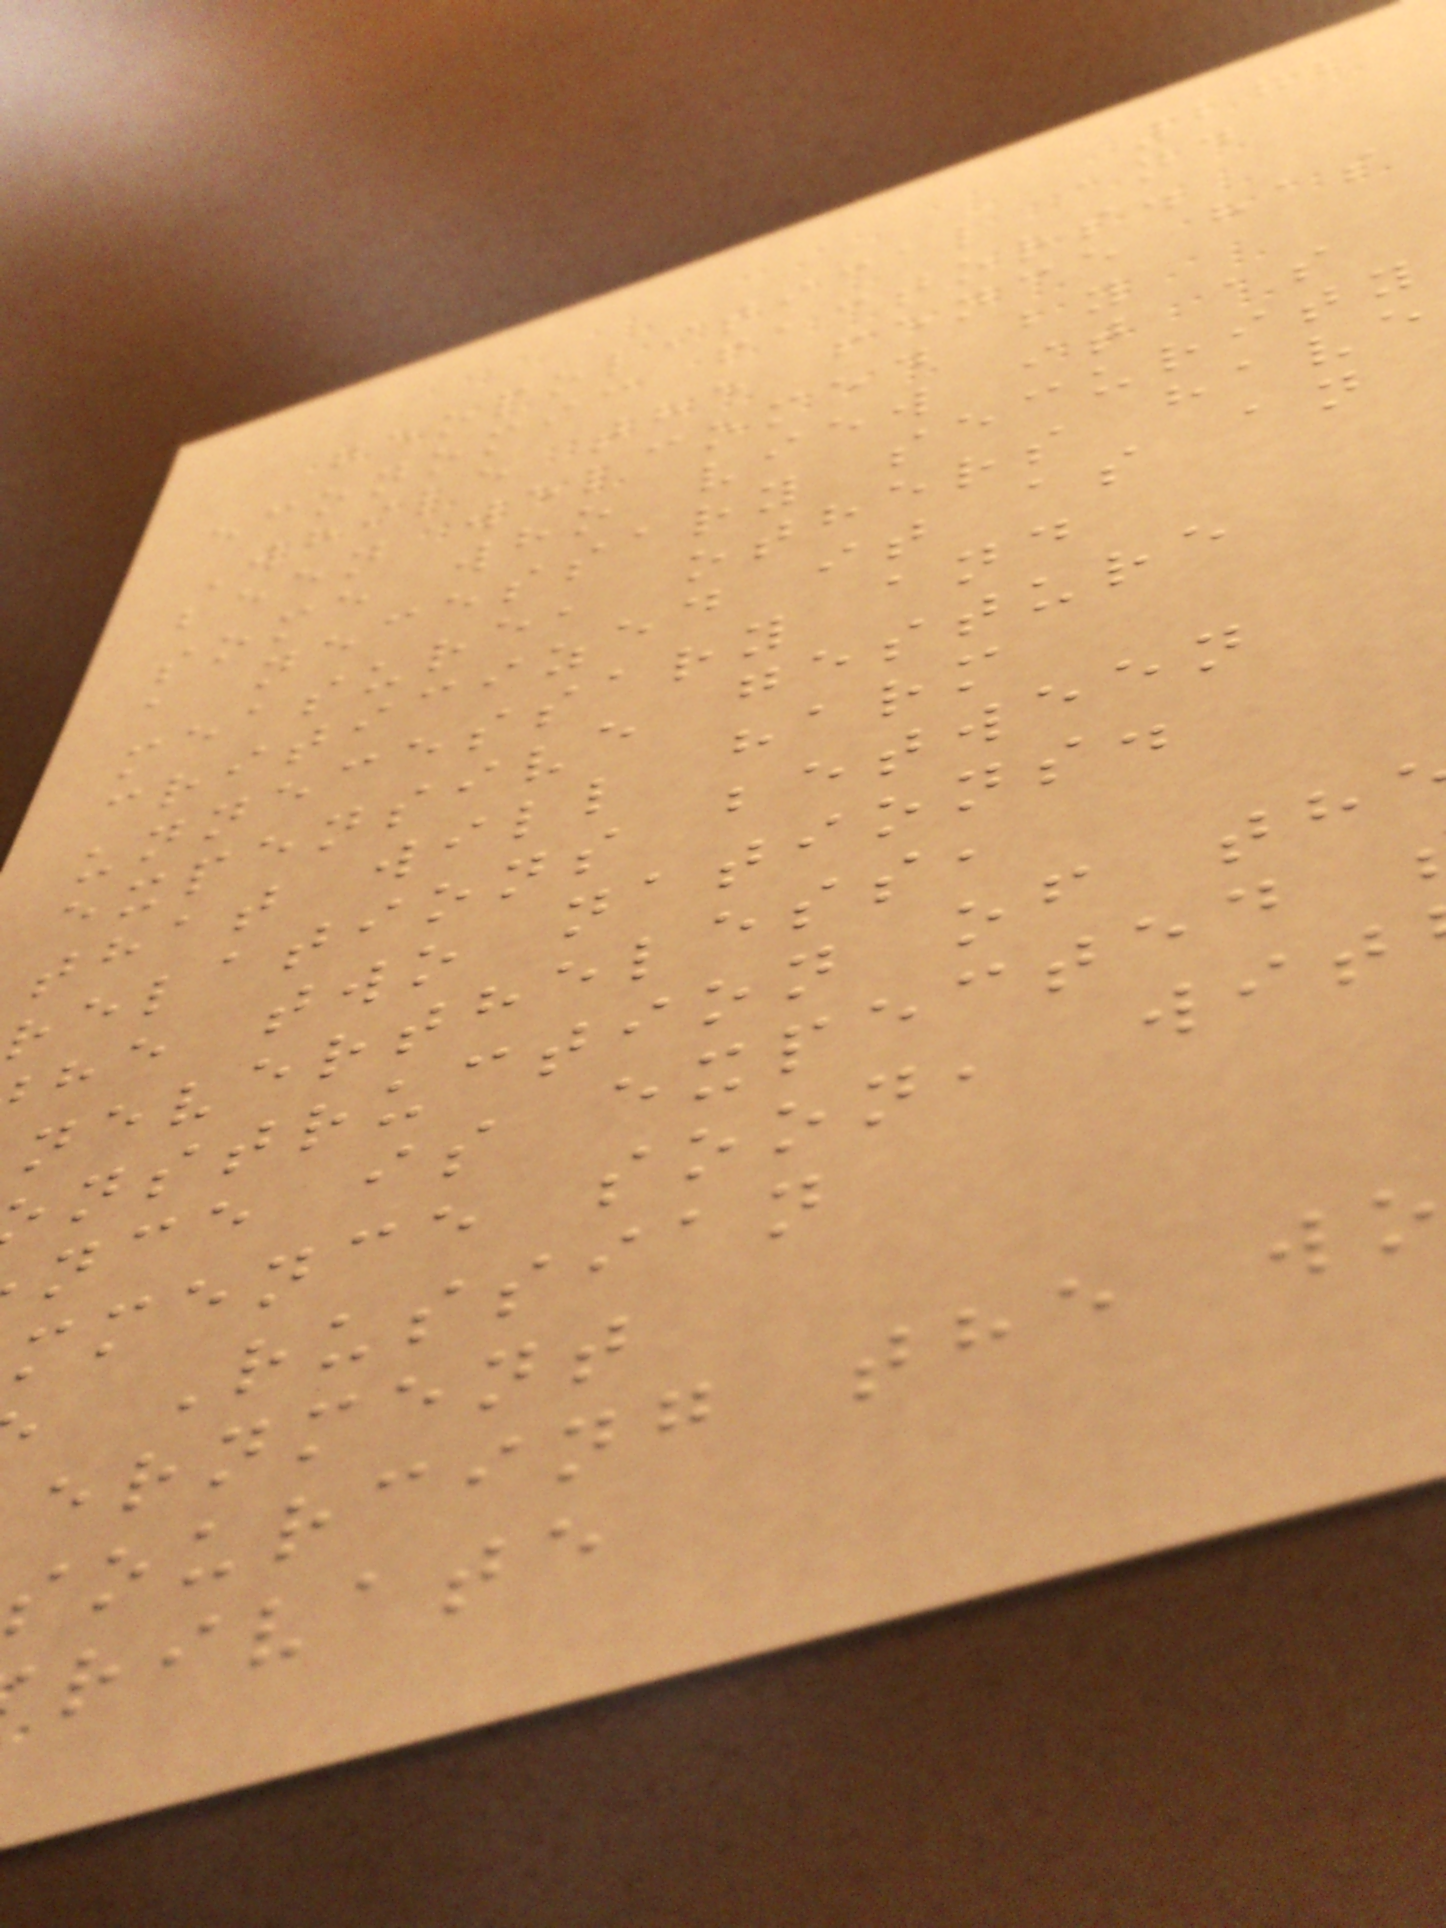272
geopolitical and
economic factors.
While the fence has
been welcomed by
some who view it as
a necessary security
measure, others have
criticized it as an
unnecessary and
expensive gesture
that will harm
relations between
he two nations.
nevertheless,
nstruction of th
nce is expected
mmence soon, wit
Russian
ernment
sourcing the wo
rivate
